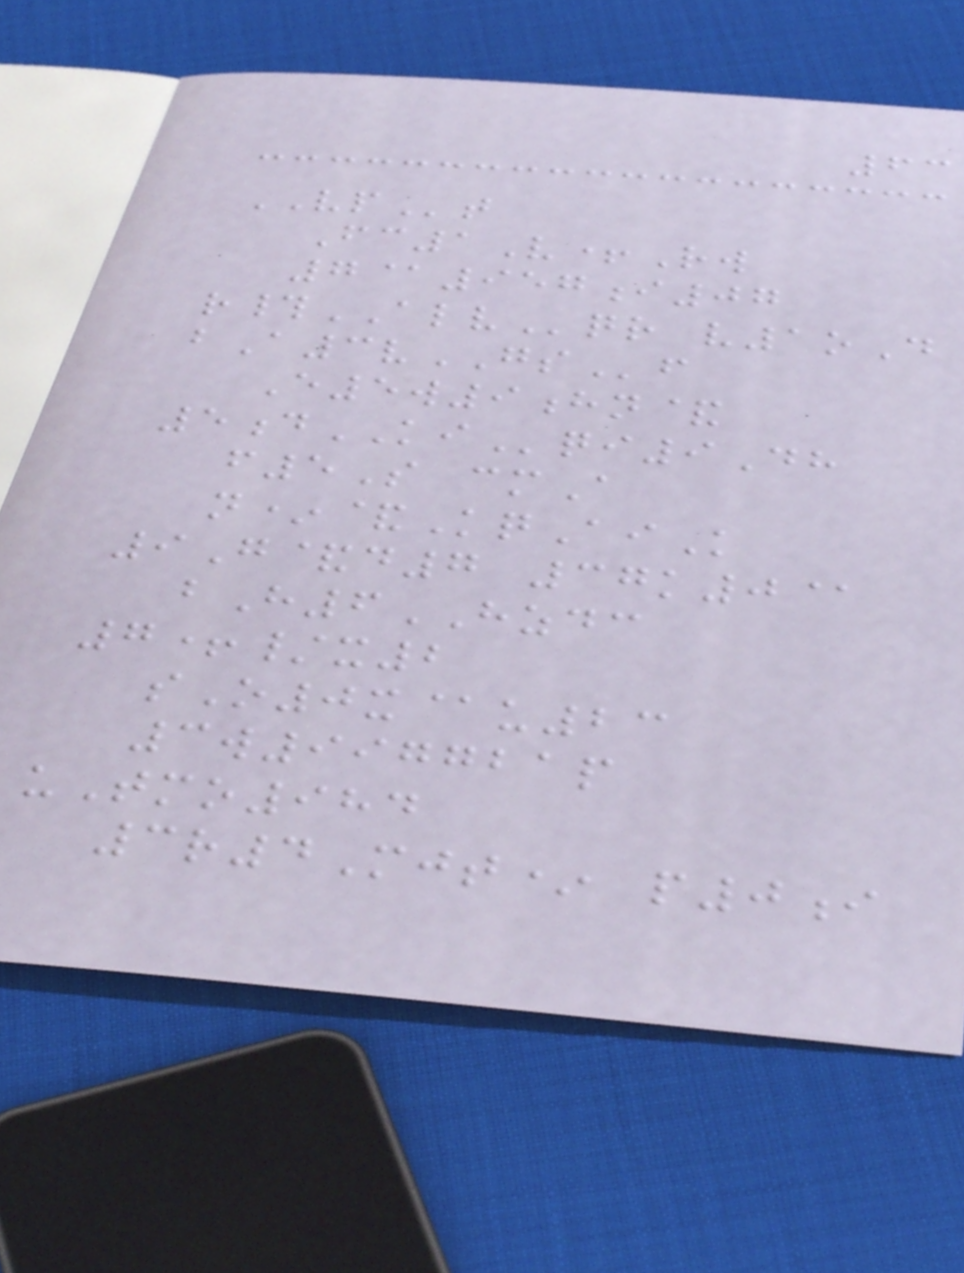63
VPt
Fc1V+Rw
7@957i07
r#ALVqr v1oD
bA3vGSf
E5w9hn&
5dKIqi9Dh
f5S cmA
n*&KqAiK
9G&d7 37k0@
bH6HZDC
7+/x2
sO0x@u23
3w997721p
uTmo984
3r4Mjt* p0i
